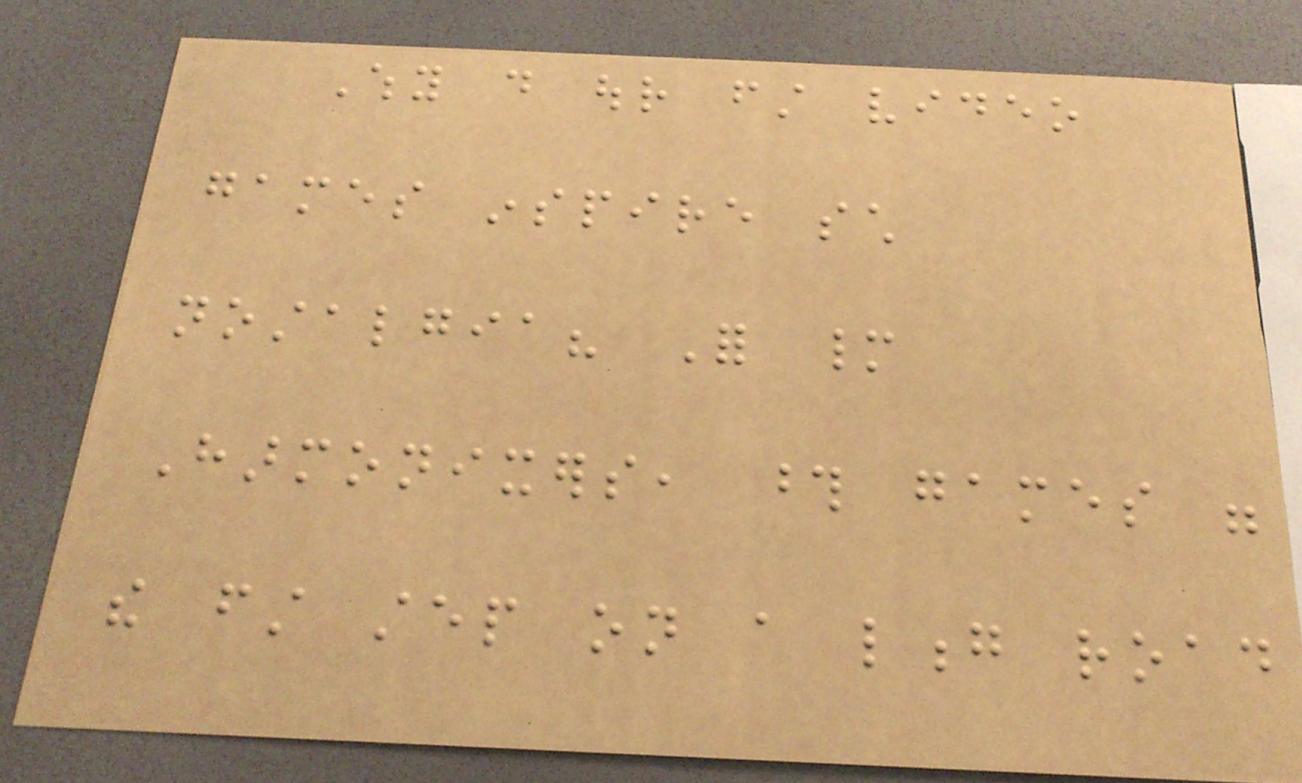Why do our first video
games inspire such
nostalgia? For many
Harmonixers, those games were
the first step on a long road
